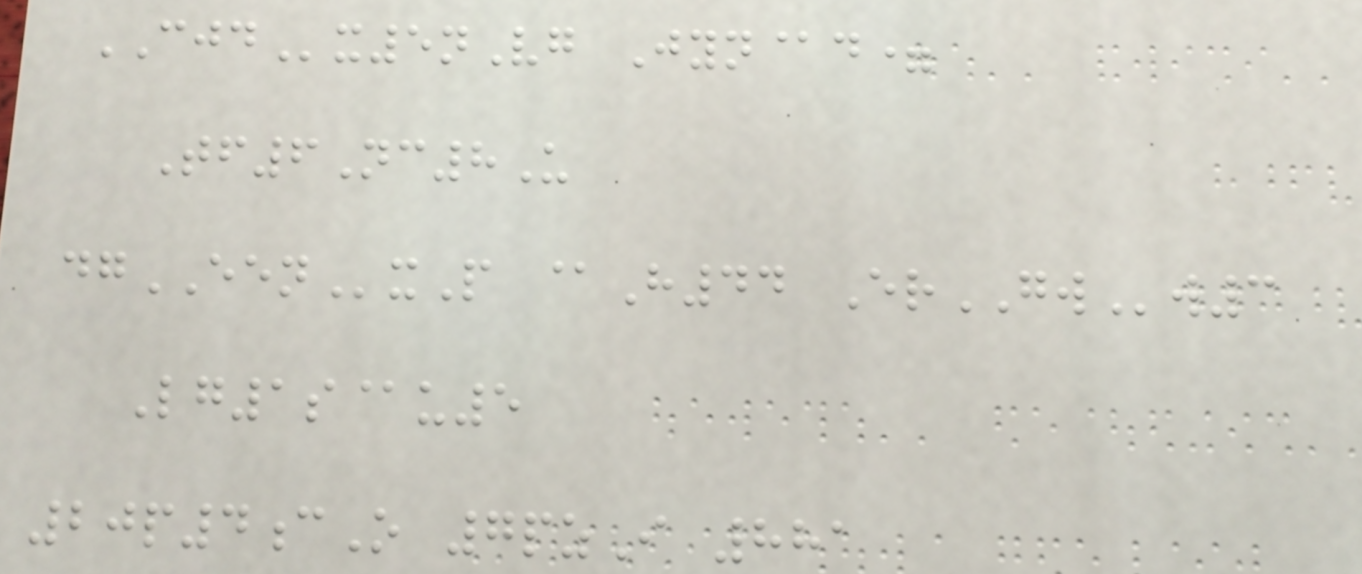CJDx5nVg Jyn@d=
Tf6Nc8U
dgEENxP @H44 ErGWw3
Lg1s@u5
20p4cO 7pzI 881
